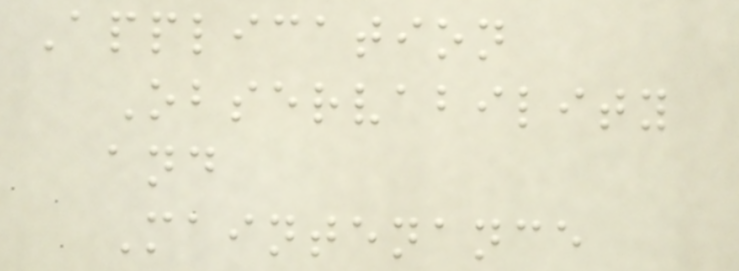Application
Observability
and
Maintenance
